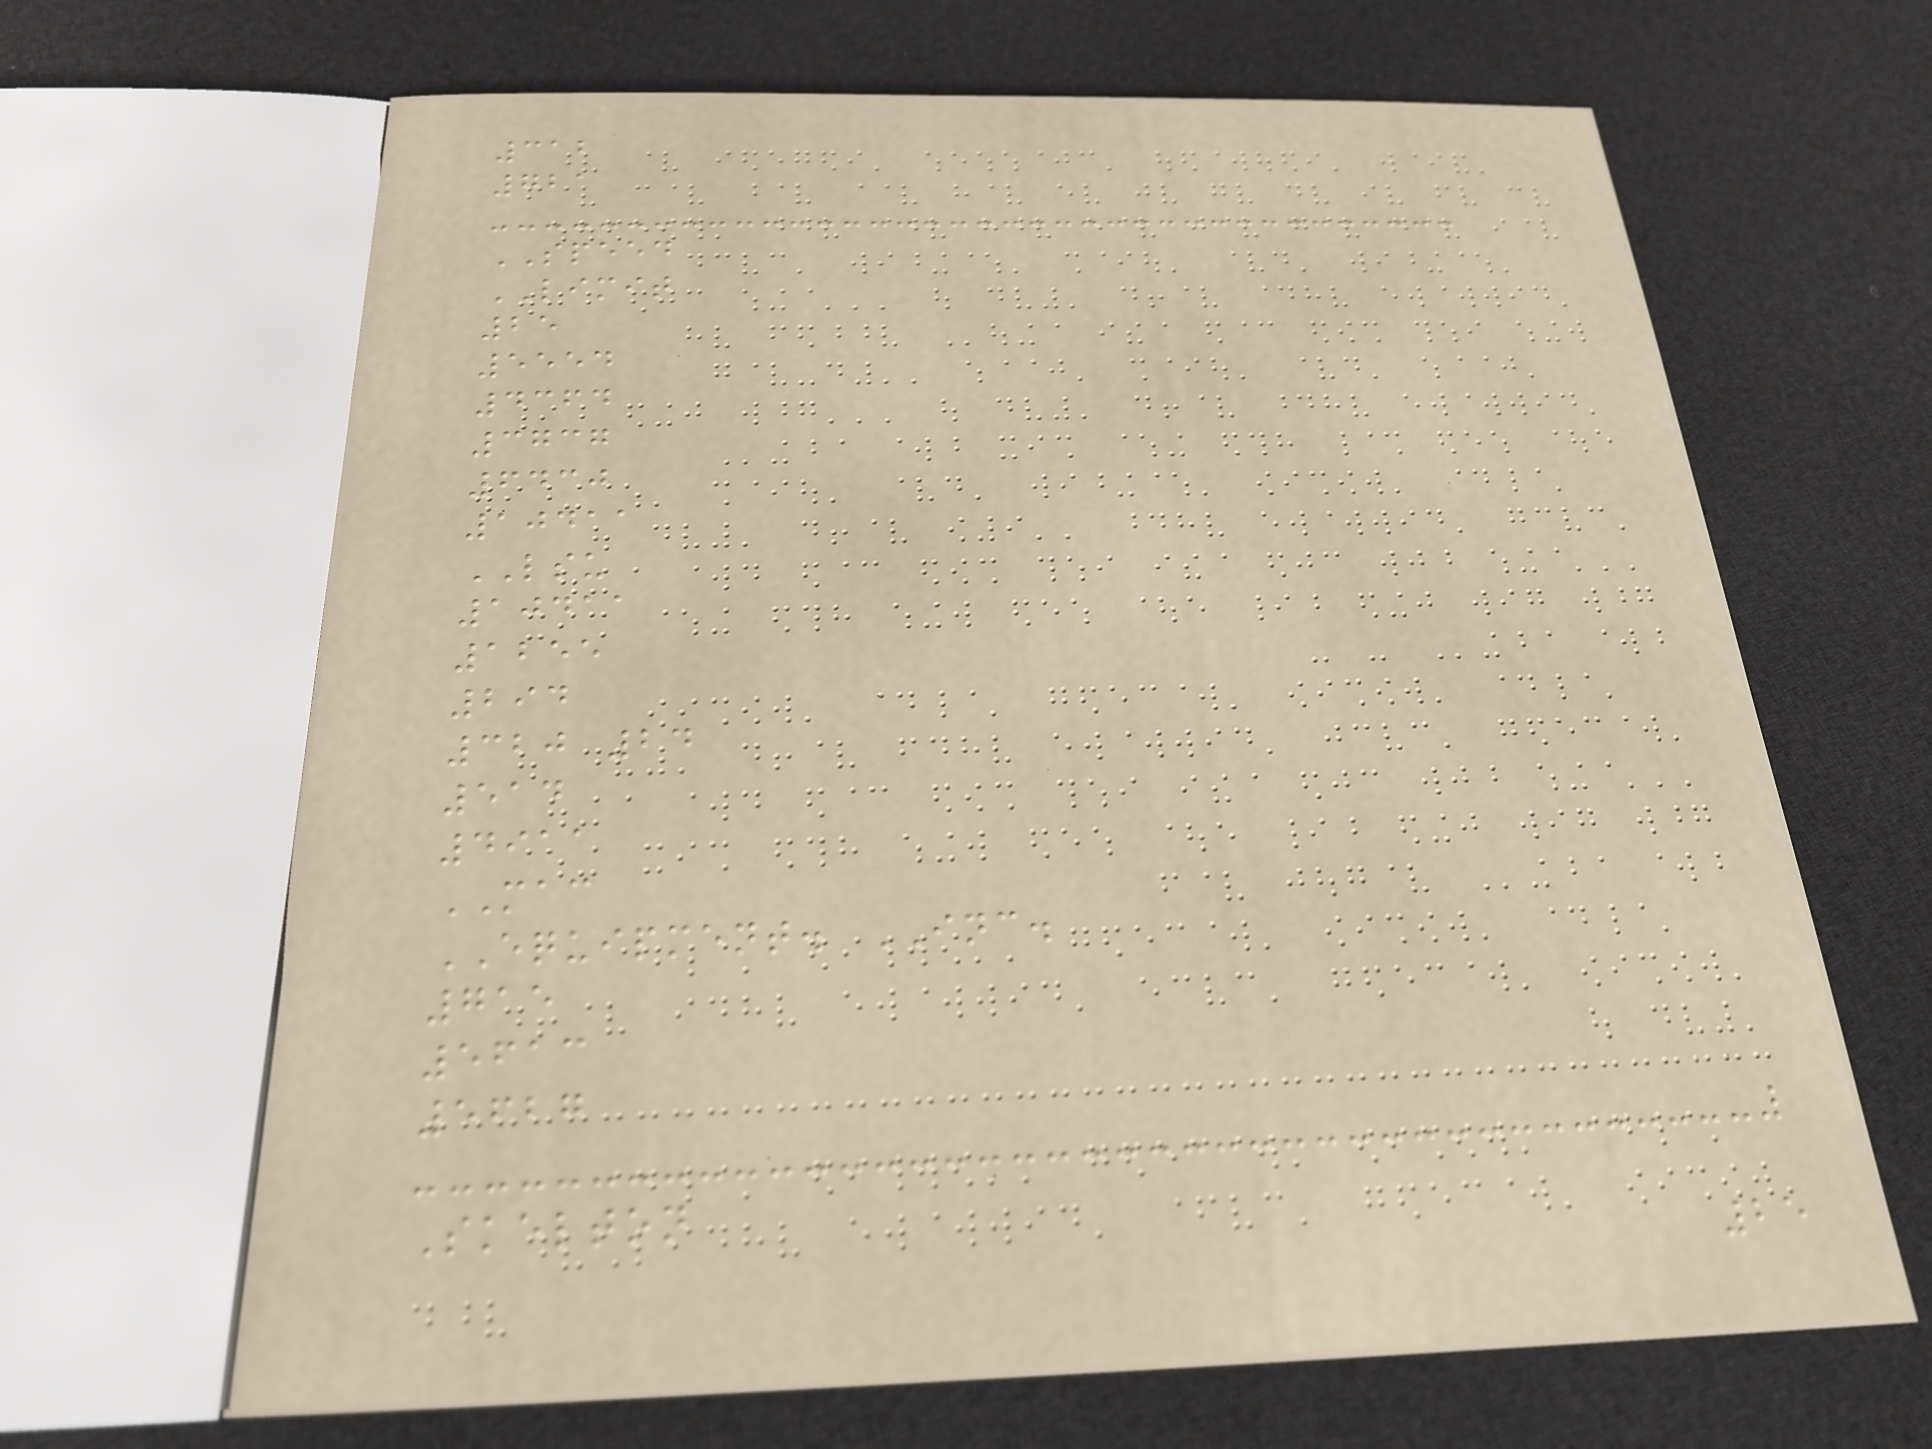312
721
SPEED
LIMIT
25
5554
4364
3737
6430
10411
LSU
10411
1255
294
320 24
514
4911
MAC
EQUIPMENT. INC.
715
5613
5627
Skelton
25
